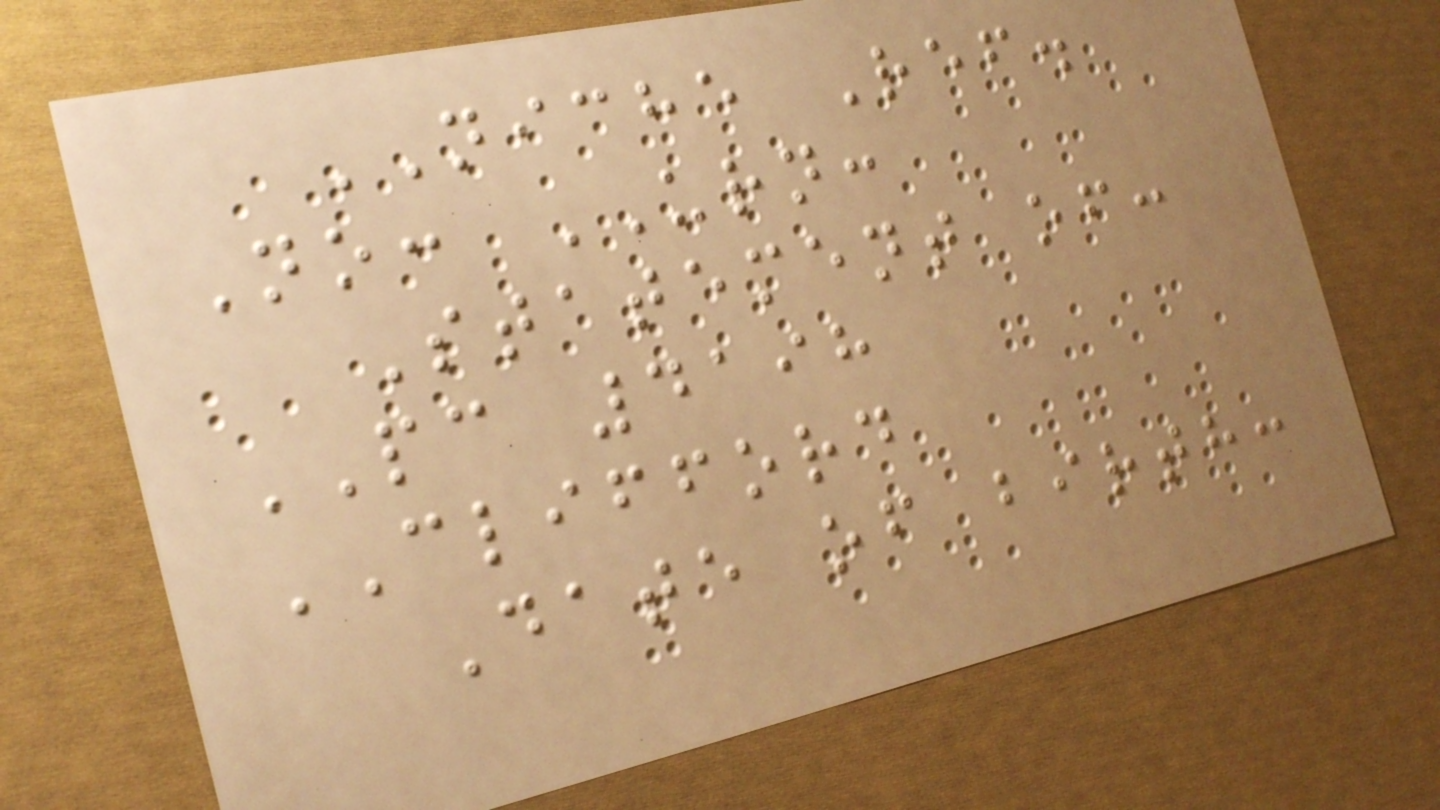NICHE Ref.
No: URN:
Statement of:
PC 4198
CLIFFORD
Date of birth:
